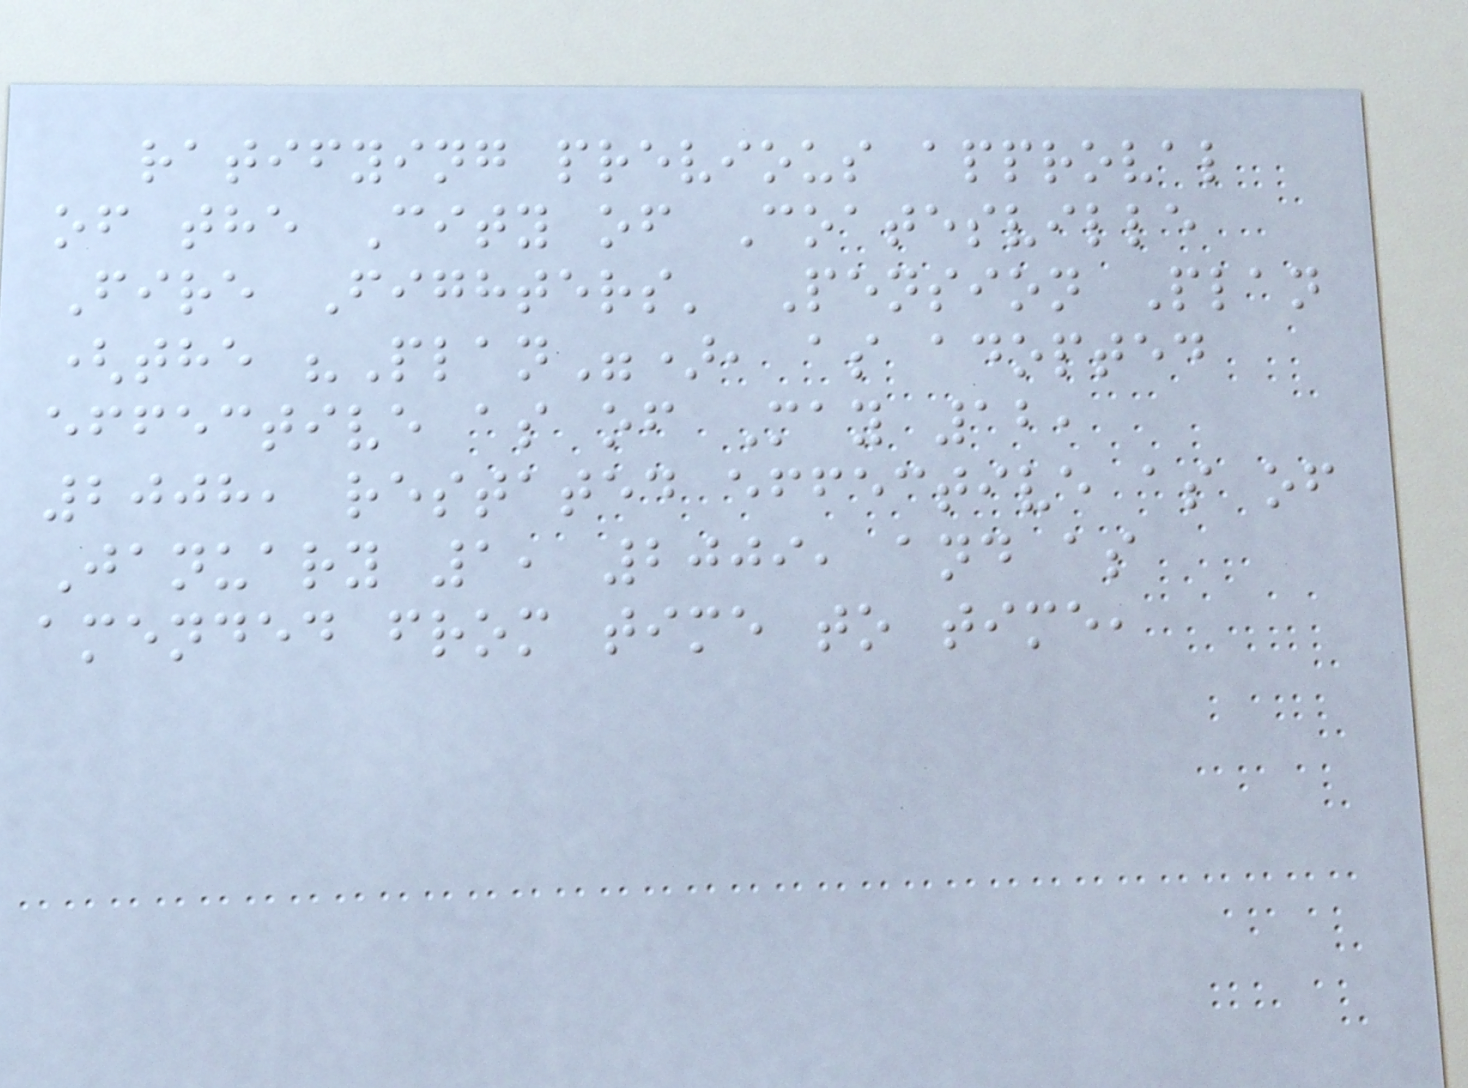ratifying previous approval
of the City of Coatesville
Fire Fighters' Pension Plan
(the "Plan"), as adopted
effective as of May 12,
2008, restated effective as of
January 1, 2009, and as
amended from time to time,
